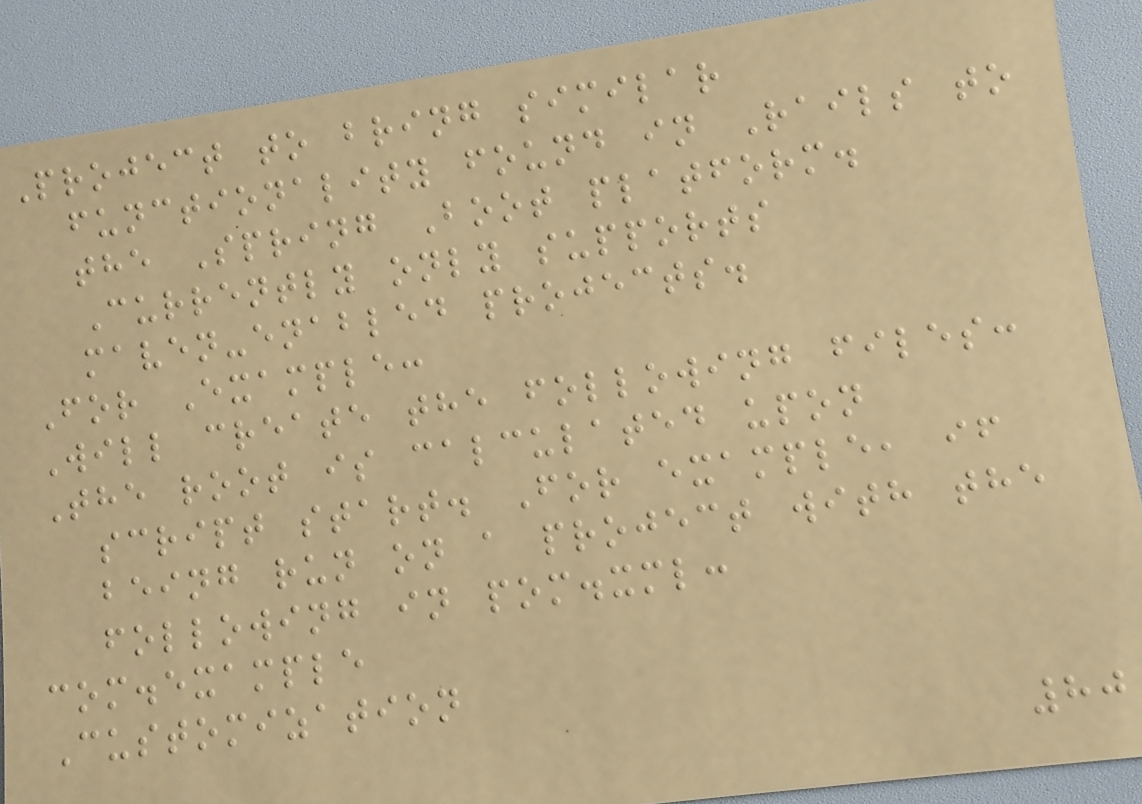Project to bring similar
functionality found in Rails to
the Spring Boot platform.
Currently only supports
maven-enabled projects.
For Example:
Will create the following files:
The root is calculated upon
script start. For example, if
being run on a project with the
following in pom.xml:
com.example
Customization
80
